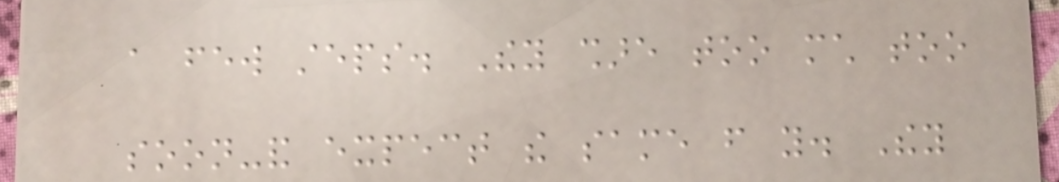a few steps. They share too much too
soon-and expect the same from you. They
